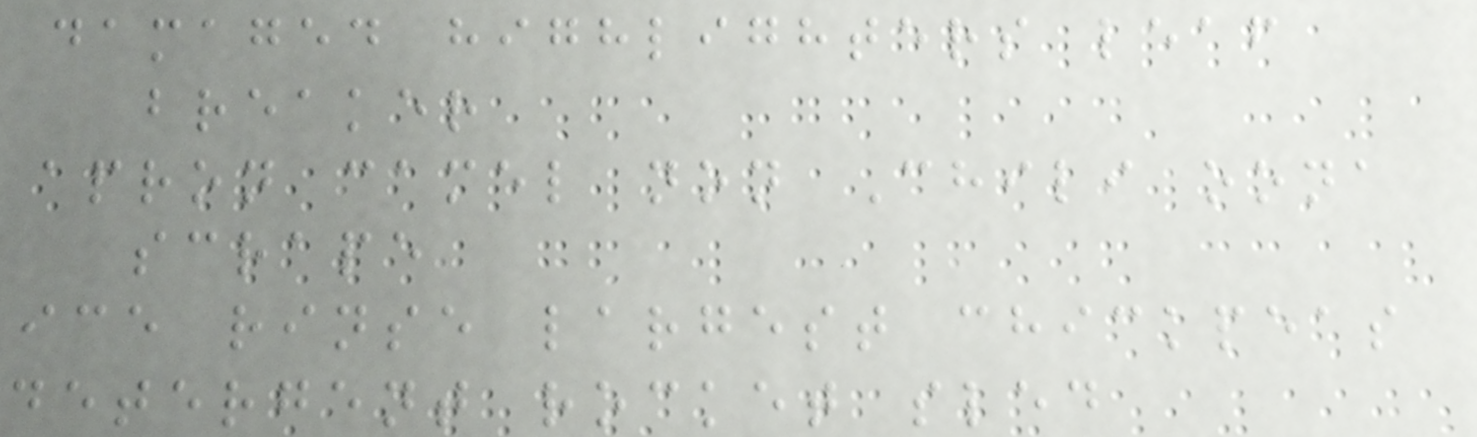damaged highlighters leaf
breaker
apron camel non Chili oona
scrape
ice rinse largest chickpeas
detergent rocket sled
